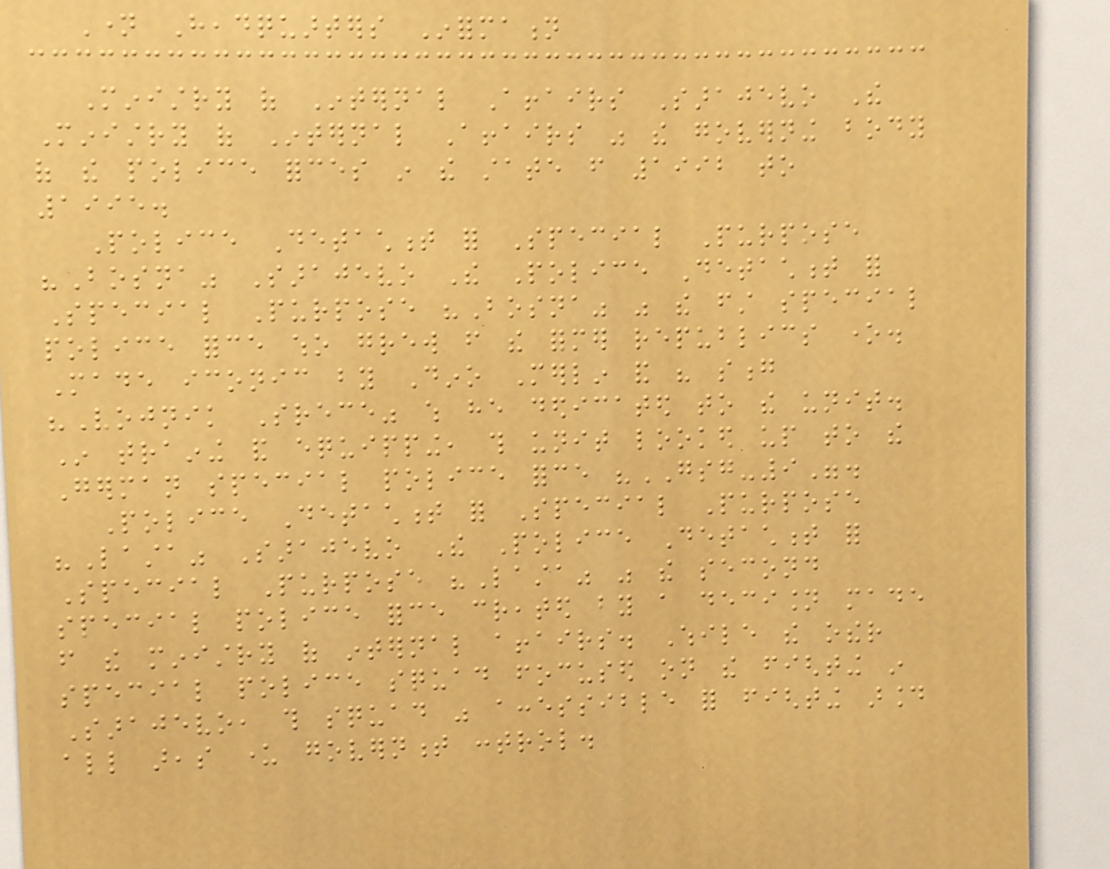Name Headquarters Information
Ministry of Internal Affairs Sarajevo The
Ministry of Internal Affairs was the governing body
of the police forces in the state from 1992 to
1995.
Police Detachment for Special Purpose
"Bosna" Sarajevo The Police Detachment for
Special Purpose "Bosna" was the first special
police force who grew from the former republics one.
Made iconic by Dino Merlin and his song
"Vojnik Srece" which he dedicated to the unit.
In training and equipping, this unit looked up to the
German special police force "GSG-9".
Police Detachment for Special Purpose
"Lasta" Sarajevo The Police Detachment for
Special Purpose "Lasta" was the second
special police force created by a decision made
from the ministry of internal affairs. While the other
special police squad focused on the fighting in
Sarajevo, this squad was accessible for fighting around
all areas under government control.
